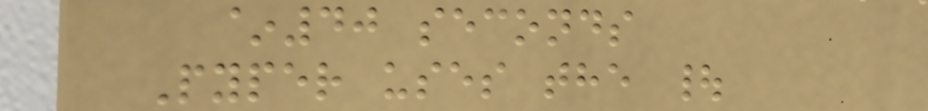~40 seconds
Pyper uses the |
